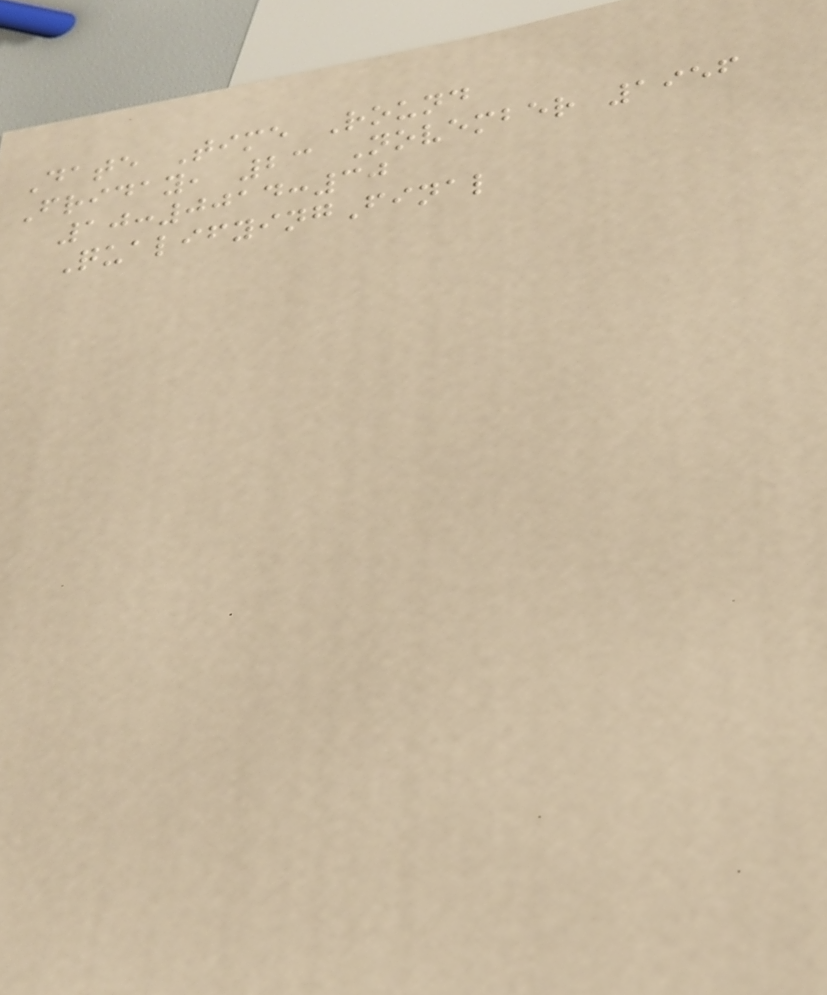Date Time Round
Friday, 23 November 1956
10:0014:30
QualifyingFinal
